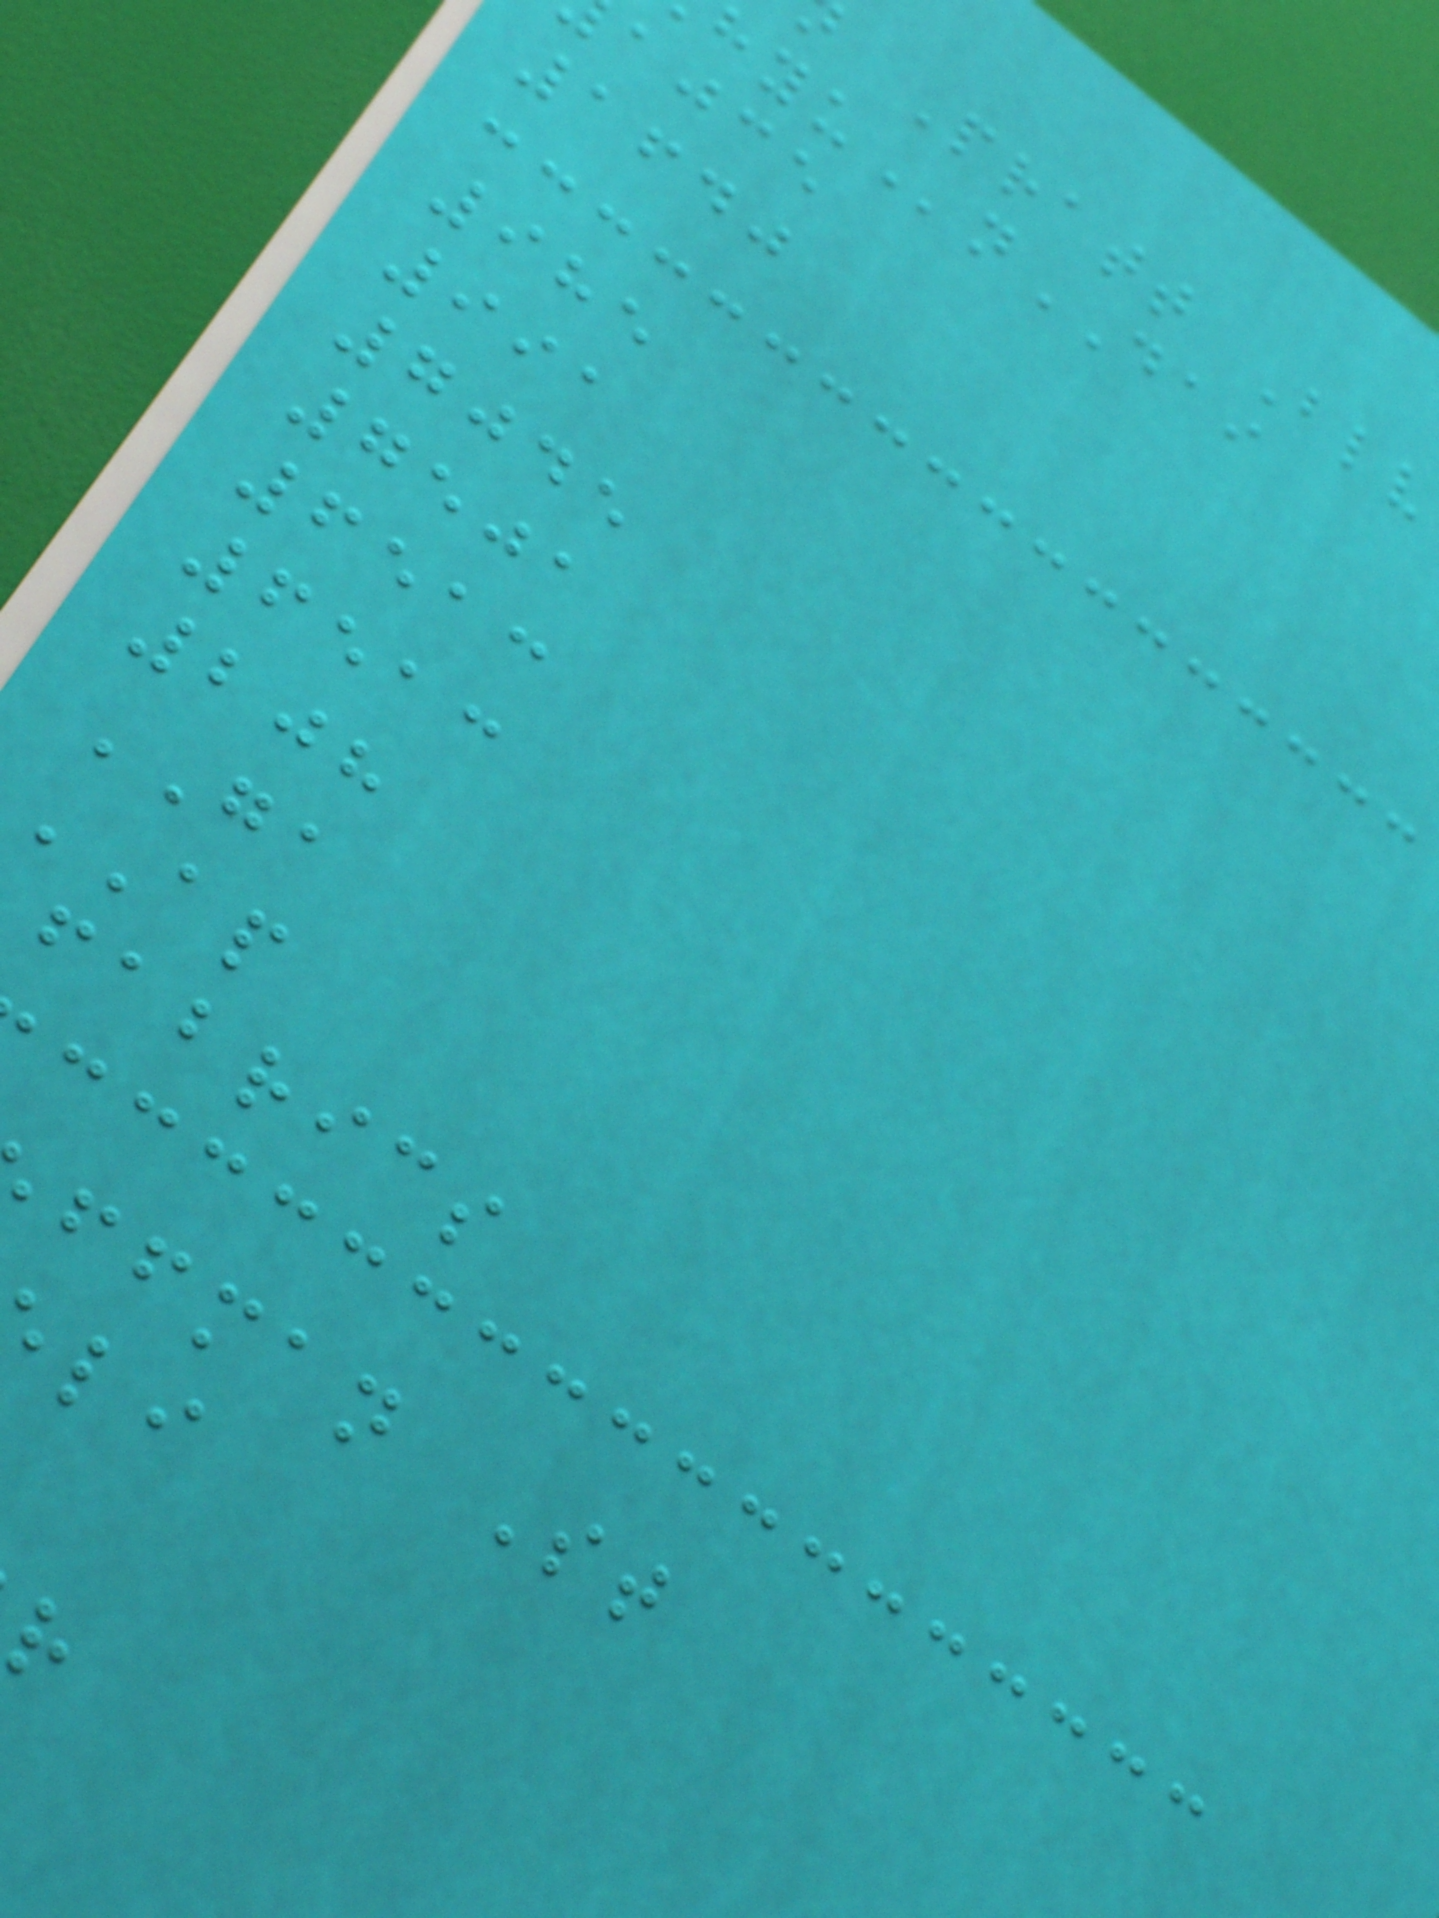Pratt Blv
nDAI
ajce
1640
985
991
7045
7501
6513
6513
208
GA
AP
fabrics
ffman St
